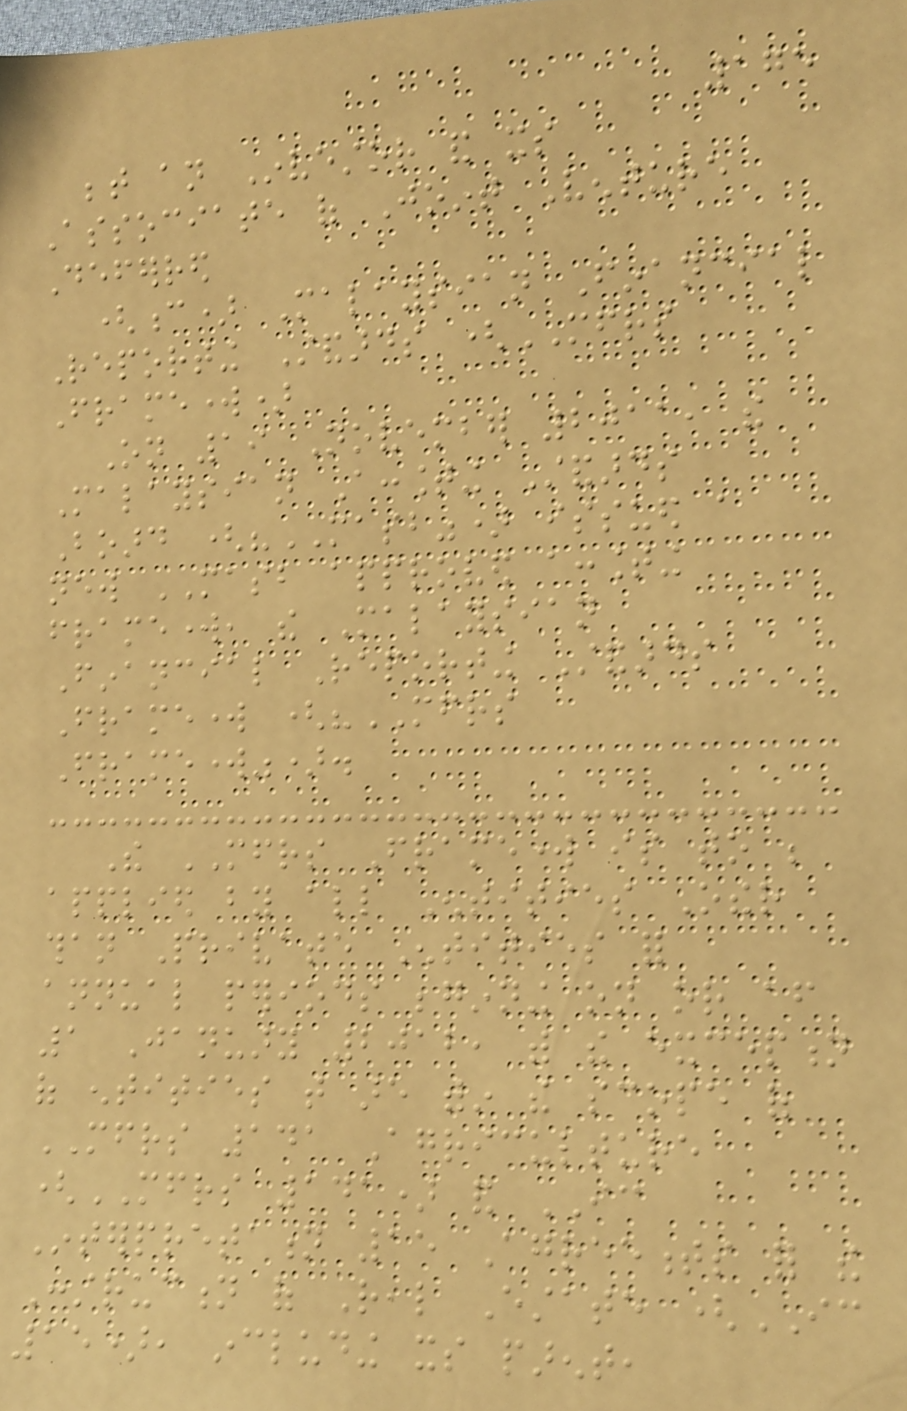175
between an Investor and its
Associate of Joint Venture
Deferred
(c) Malaysian Financial
Reporting Standards (MFRS
Framework)
On 19 November 2011, the
Malaysian Accounting Standards
Board ("MASB") issued a
new MASB approved accounting
framework, the Malaysian
Financial Reporting Standards
Framework ("MFRS
Framework").
The MFRS Framework is to be
applied by all Entities Other
than Private Entities for
annual periods beginning on or after
1 January 2012, with the exception
of entities that are within the scope of
MFRS 141 Agriculture
(MFRS 141) and IC
Interpretation 15 Agreements for the
Construction of Real Estate (IC
15), including its parent,
